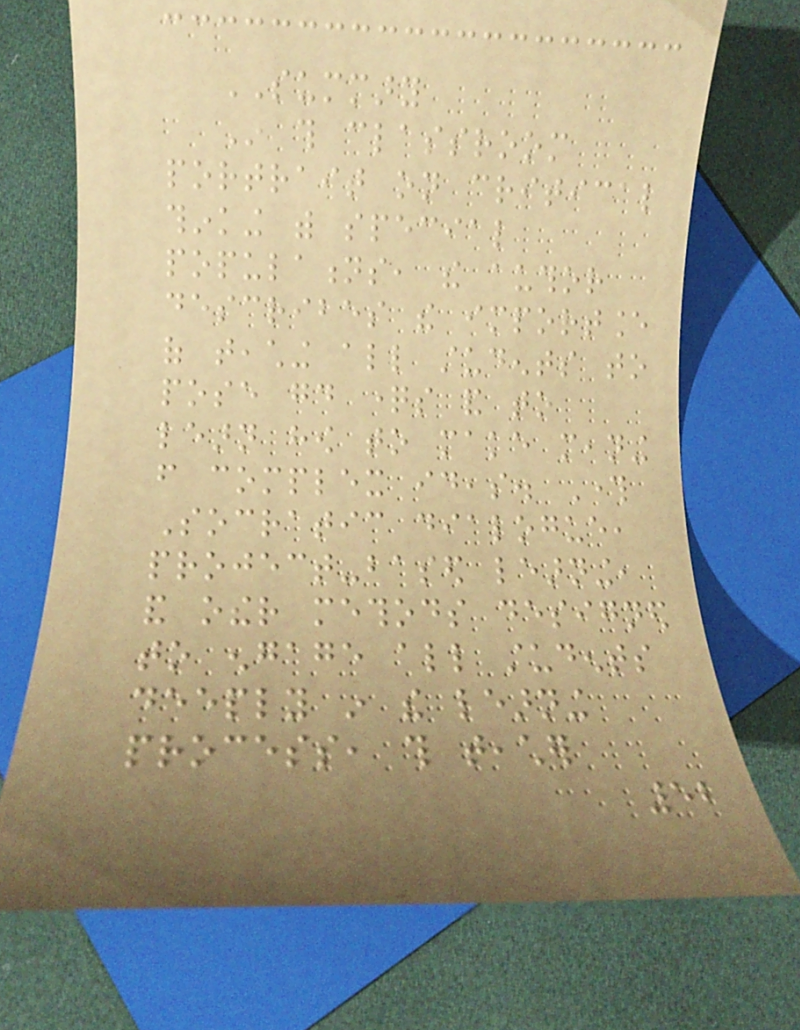SUMMARY
In this classroom
portrait on critical
thinking with special
populations, the author
describes the importance
of teaching all students to
pose good questions and to
learn how to make meaning
from complex ideas. Through
Socratic dialogue,
project-based learning,
and other methods designed
to engage all students
deeply in the learning
process, this teacher
52
